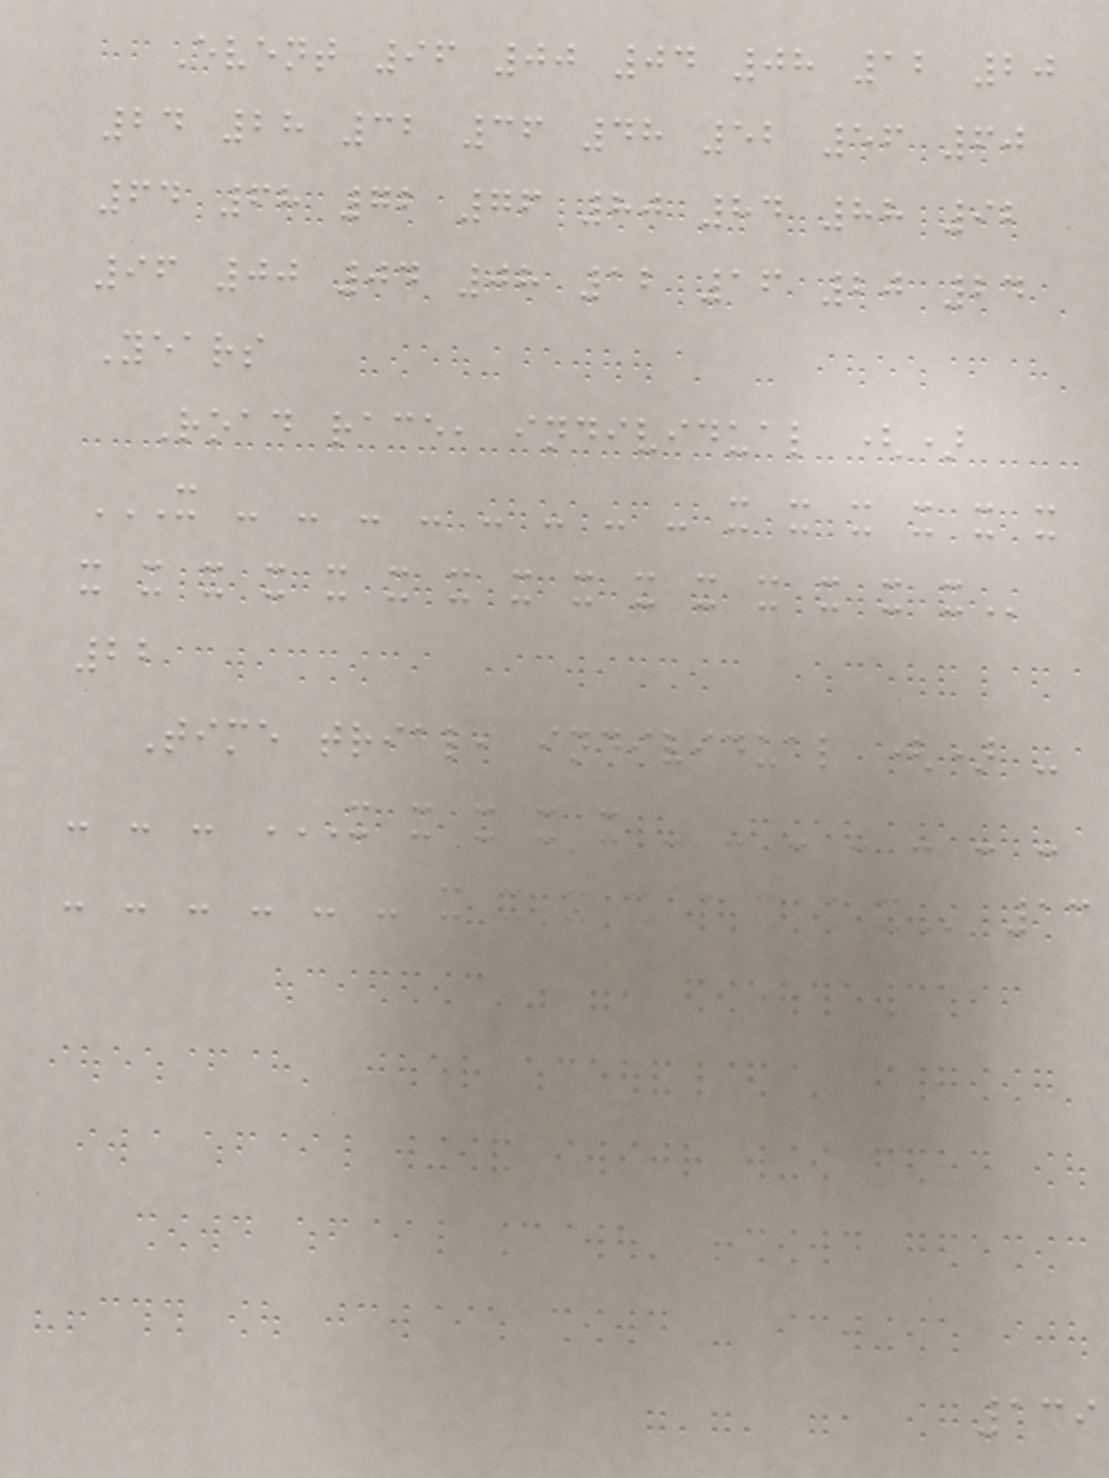Event 96 00 04 08 12 20
24 28 32 36 48 52 56 60
64 68 72 76 80 84 88 92
96 00 04 08 12 16 20 24
Years
Road race, individual ()
X - - - - - - - - X X X X X X
X X X X X X X X X X X X X X X
22
Time trial, individual () -
- - - X X X X X - - - - - - -
- - - - - - X X X X X X X X 13
139
